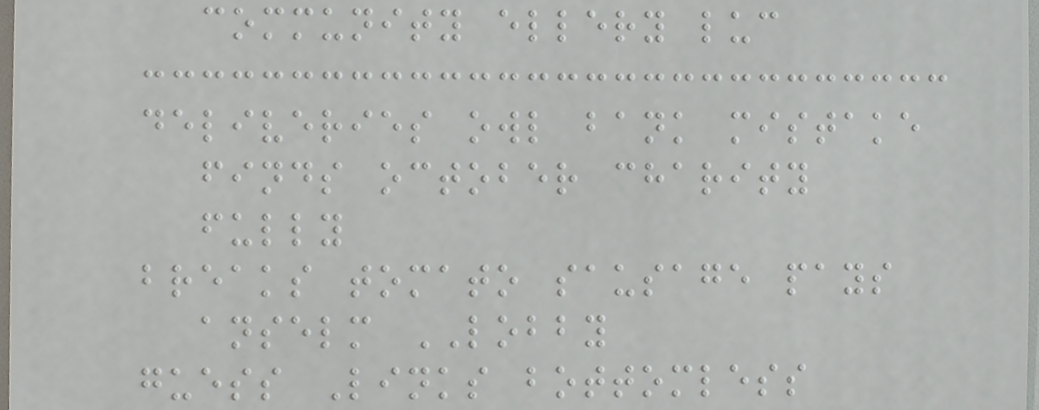community ellery luc
deliveries owl bank mistake
finds october charity
fully
breaks tomato sausage pays
anselm LOBBY
guess Links bottomless
